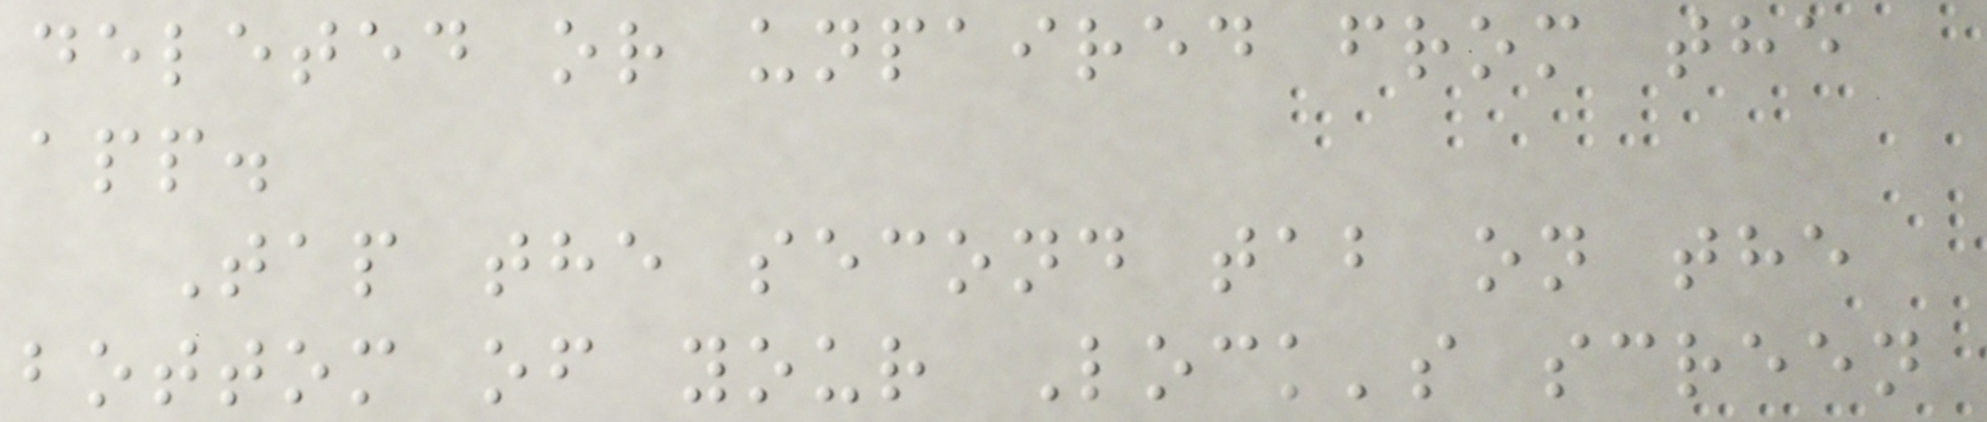deleted or unpaired from the
app.
Tap the second tab on the
bottom of your Lock's screen
